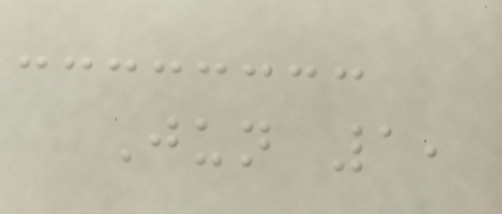Jun 1,
